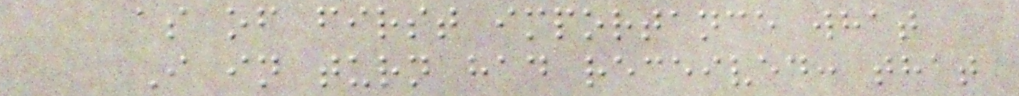as of first importance what
I in turn had received: that
